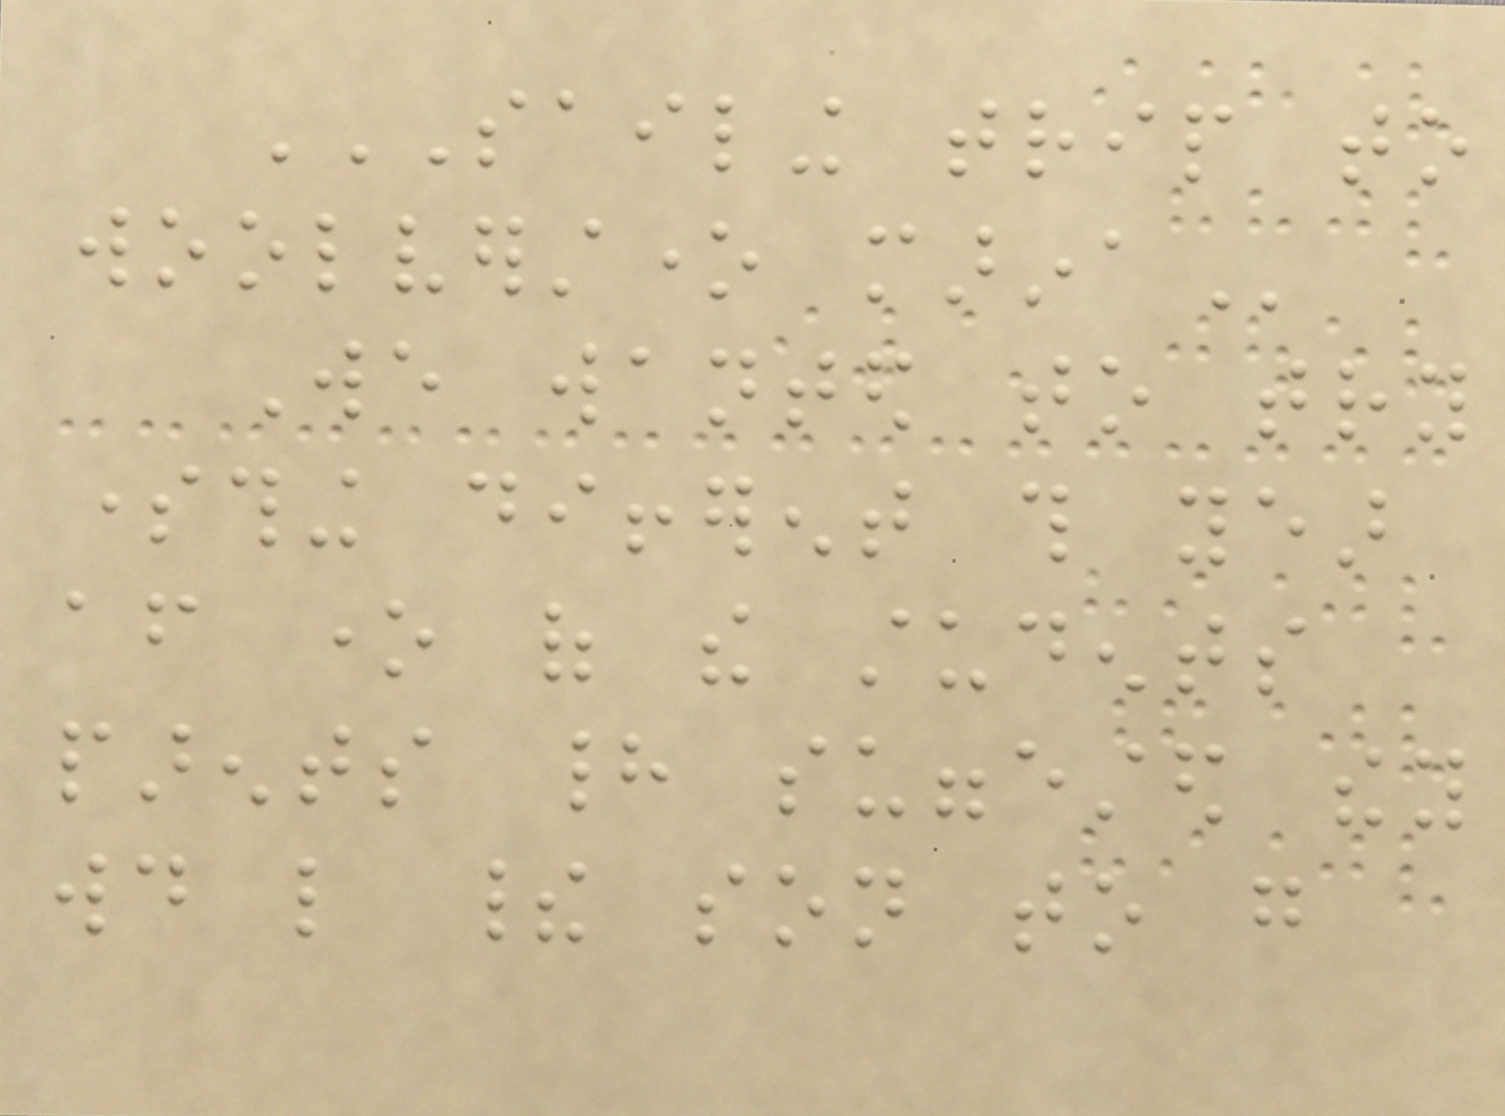SAILING TRIP TO
WOOLVERSTONE MARINA
We wanted to try
something different this year
after one of the students
parents had suggested they
would like their son to go
